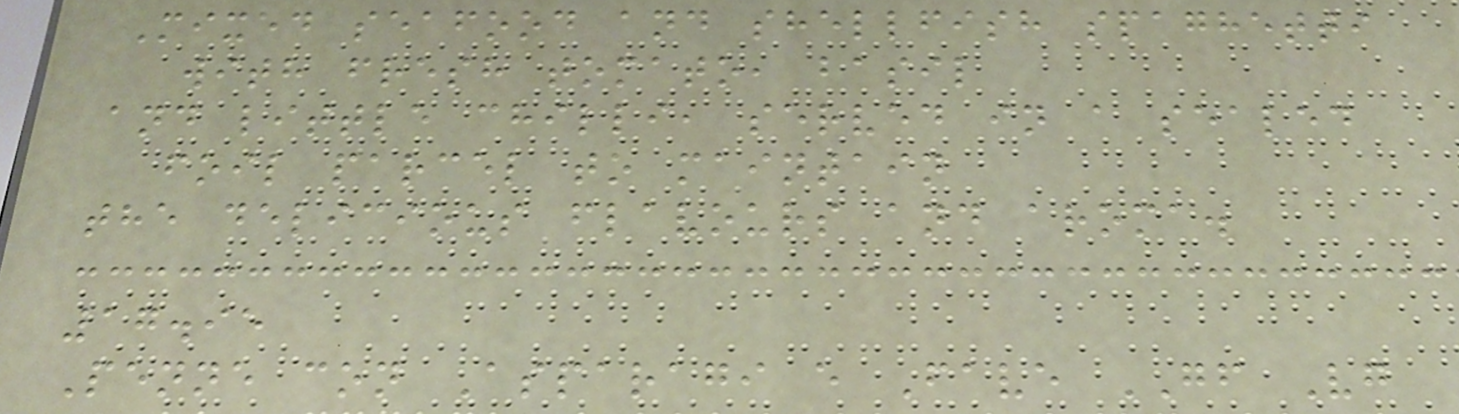Mixed seafood and shellfish spaghetti
with fresh tomato, basil
and little chilli, served in a sealed
foil parcel to maintain
the delicious flavours and aroma.
17.95
Penne con Asparagi e Fave GF Vg
